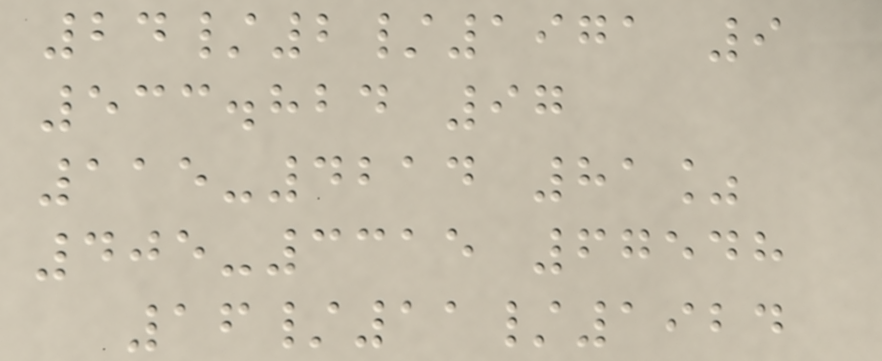24/2/1971 9
533.824 97
115-4214 81%
405-3315 67548
16/11/1924
